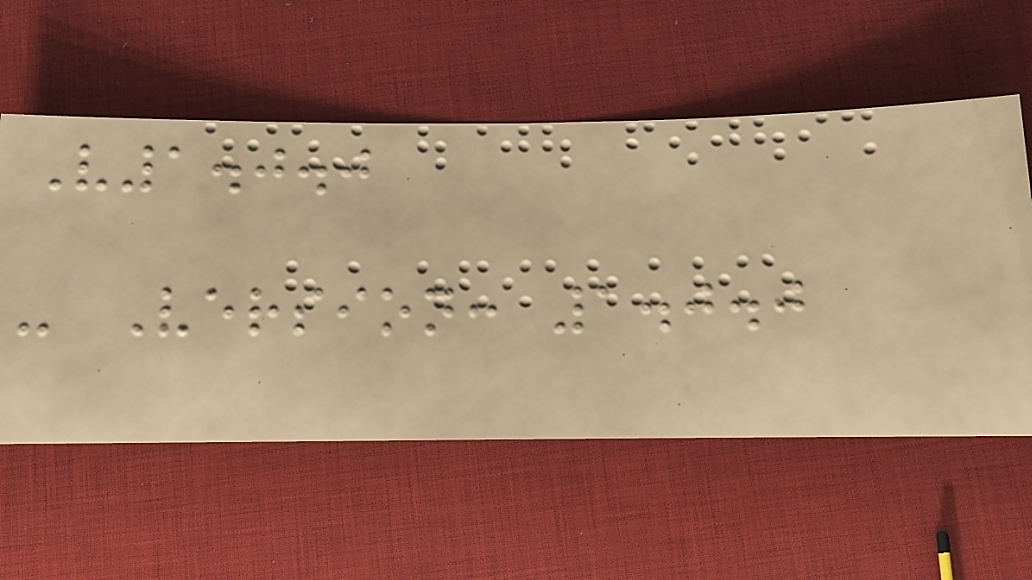V1.0.0
- Version: 1.0.0
